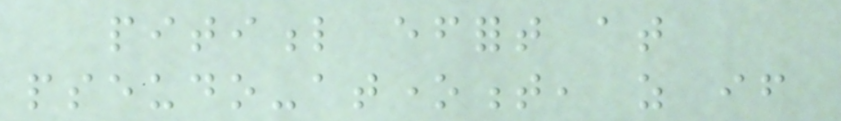pitiful effort at
pseudo-atonement, as if
